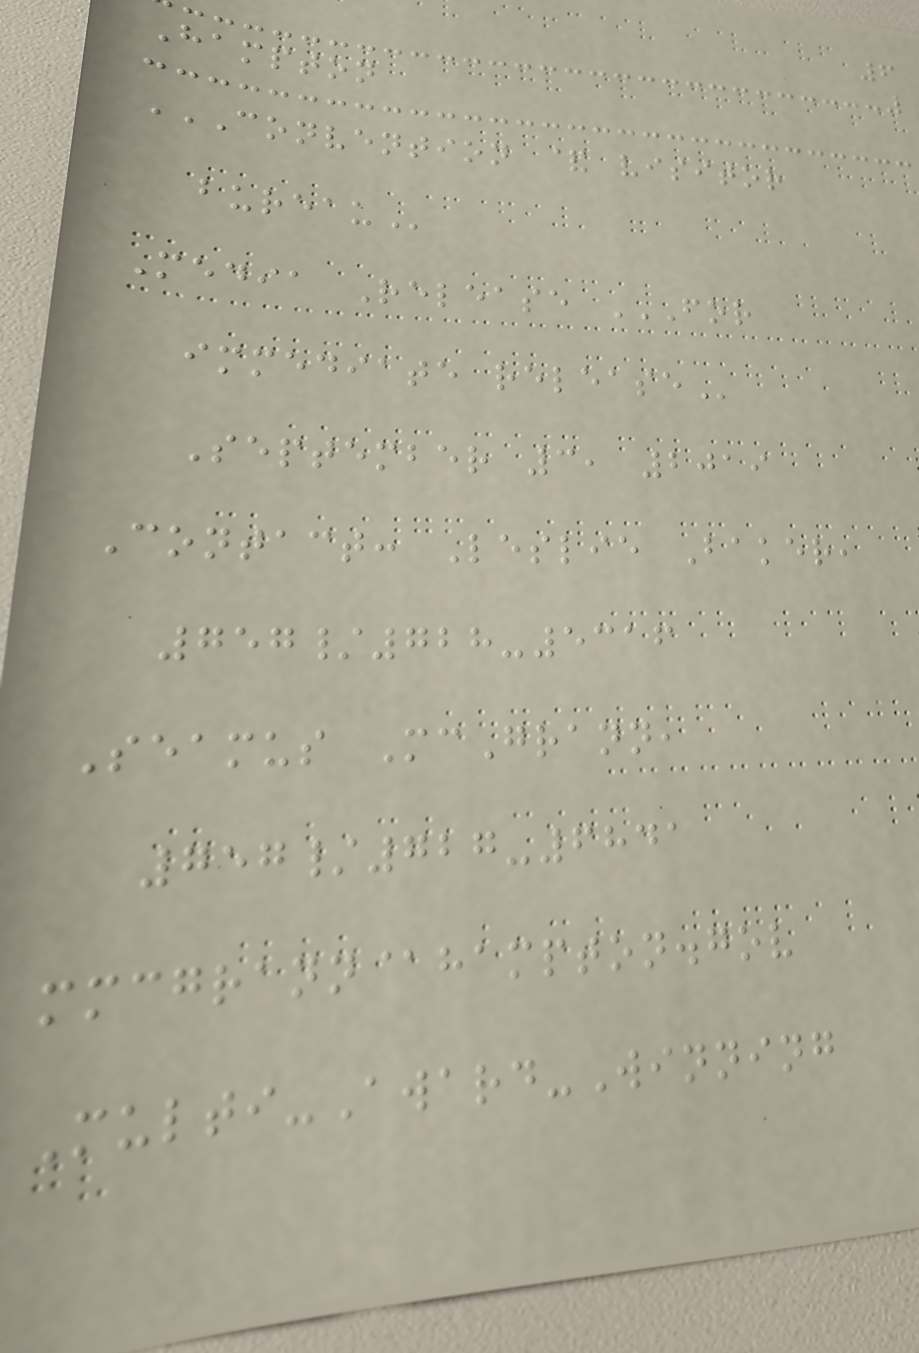6
Hampton
CONVENTION & VISITOR
BUREAU
Media Release FOR
IMMEDIATE RELEASE
September 3, 2019
Contact: Leslie Baker,
757/728-5316
Seamus McGrann,
757/727-6841
mmcgrann@hampton.gov
Multi-Award-Winning
